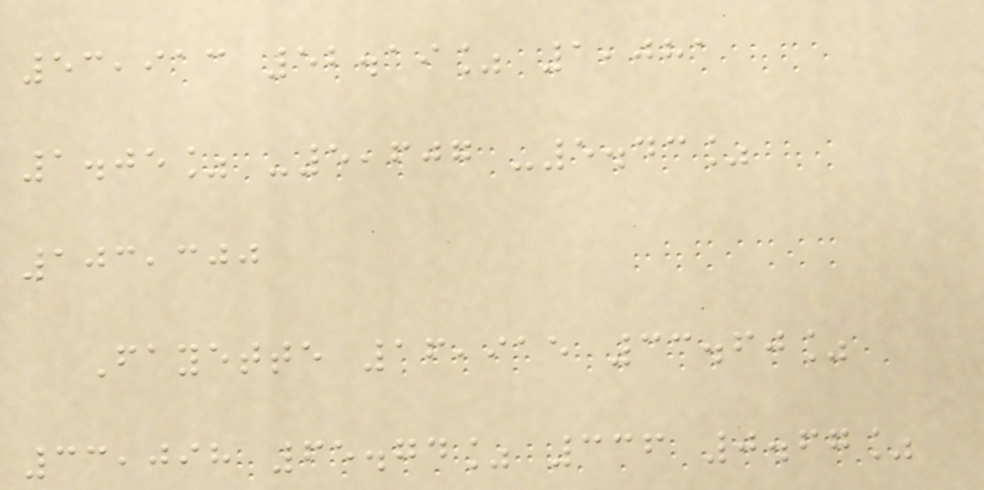53,913 52.19% 1,081
1.05% -5,607 -5.43%
103,300
Fayette 16,915 33.60%
33,098 65.74% 336 0.67%
